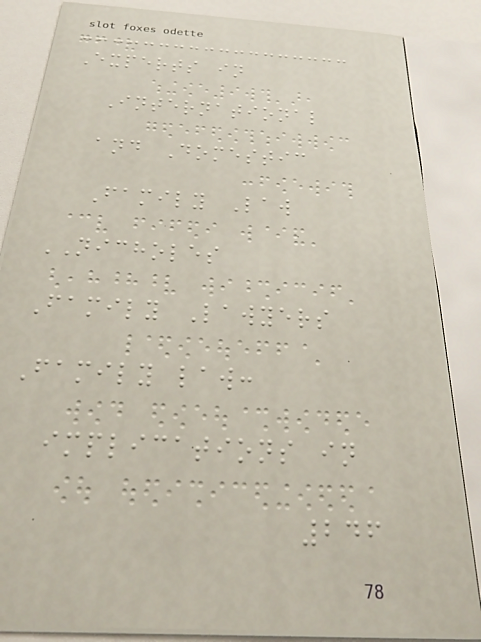Experts in
International
and Domestic
Family Law
NICHOLES
Family Lawyers
Family law:
implications in
246
